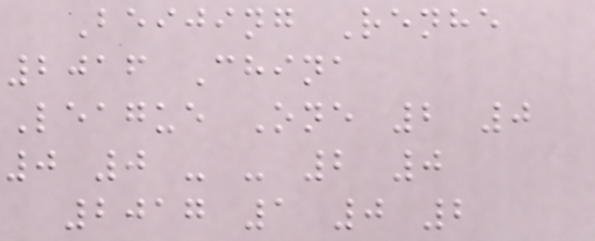Beijing Renhe
2016 China
League One 2 0
0 0 - - 2 0
2017 1 0 2
